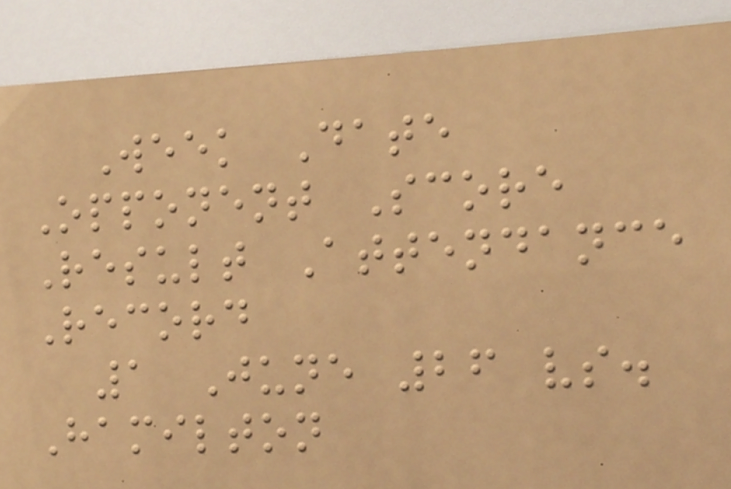Week Date
Opponent Score
Result Attendance
Record
1 June 26 vs.
Hamilton
